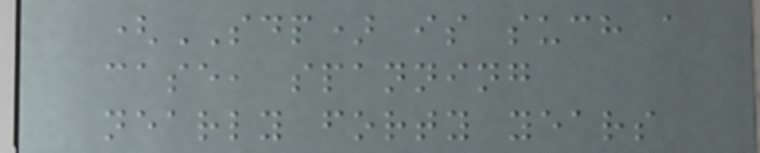(SDP) is such a
case, spanning
nearly forty years
